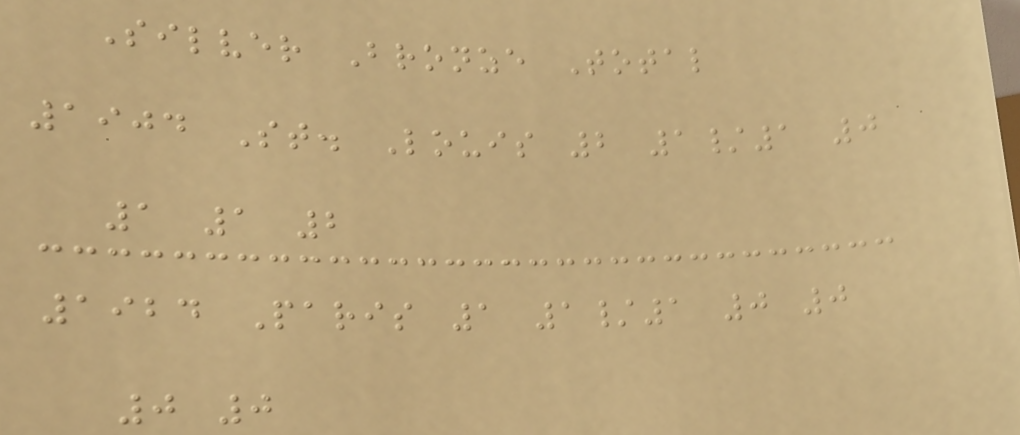Silver Bronze Total
1904 St. Louis 2 1/1 0
1 1 2
1924 Paris 1 1/1 0 0
0 0
